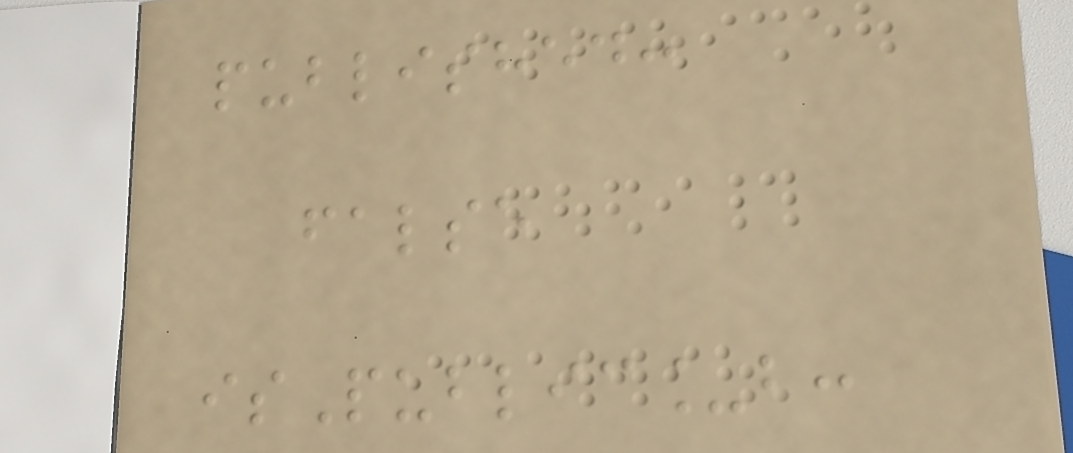published:
false
isPublic_b:
